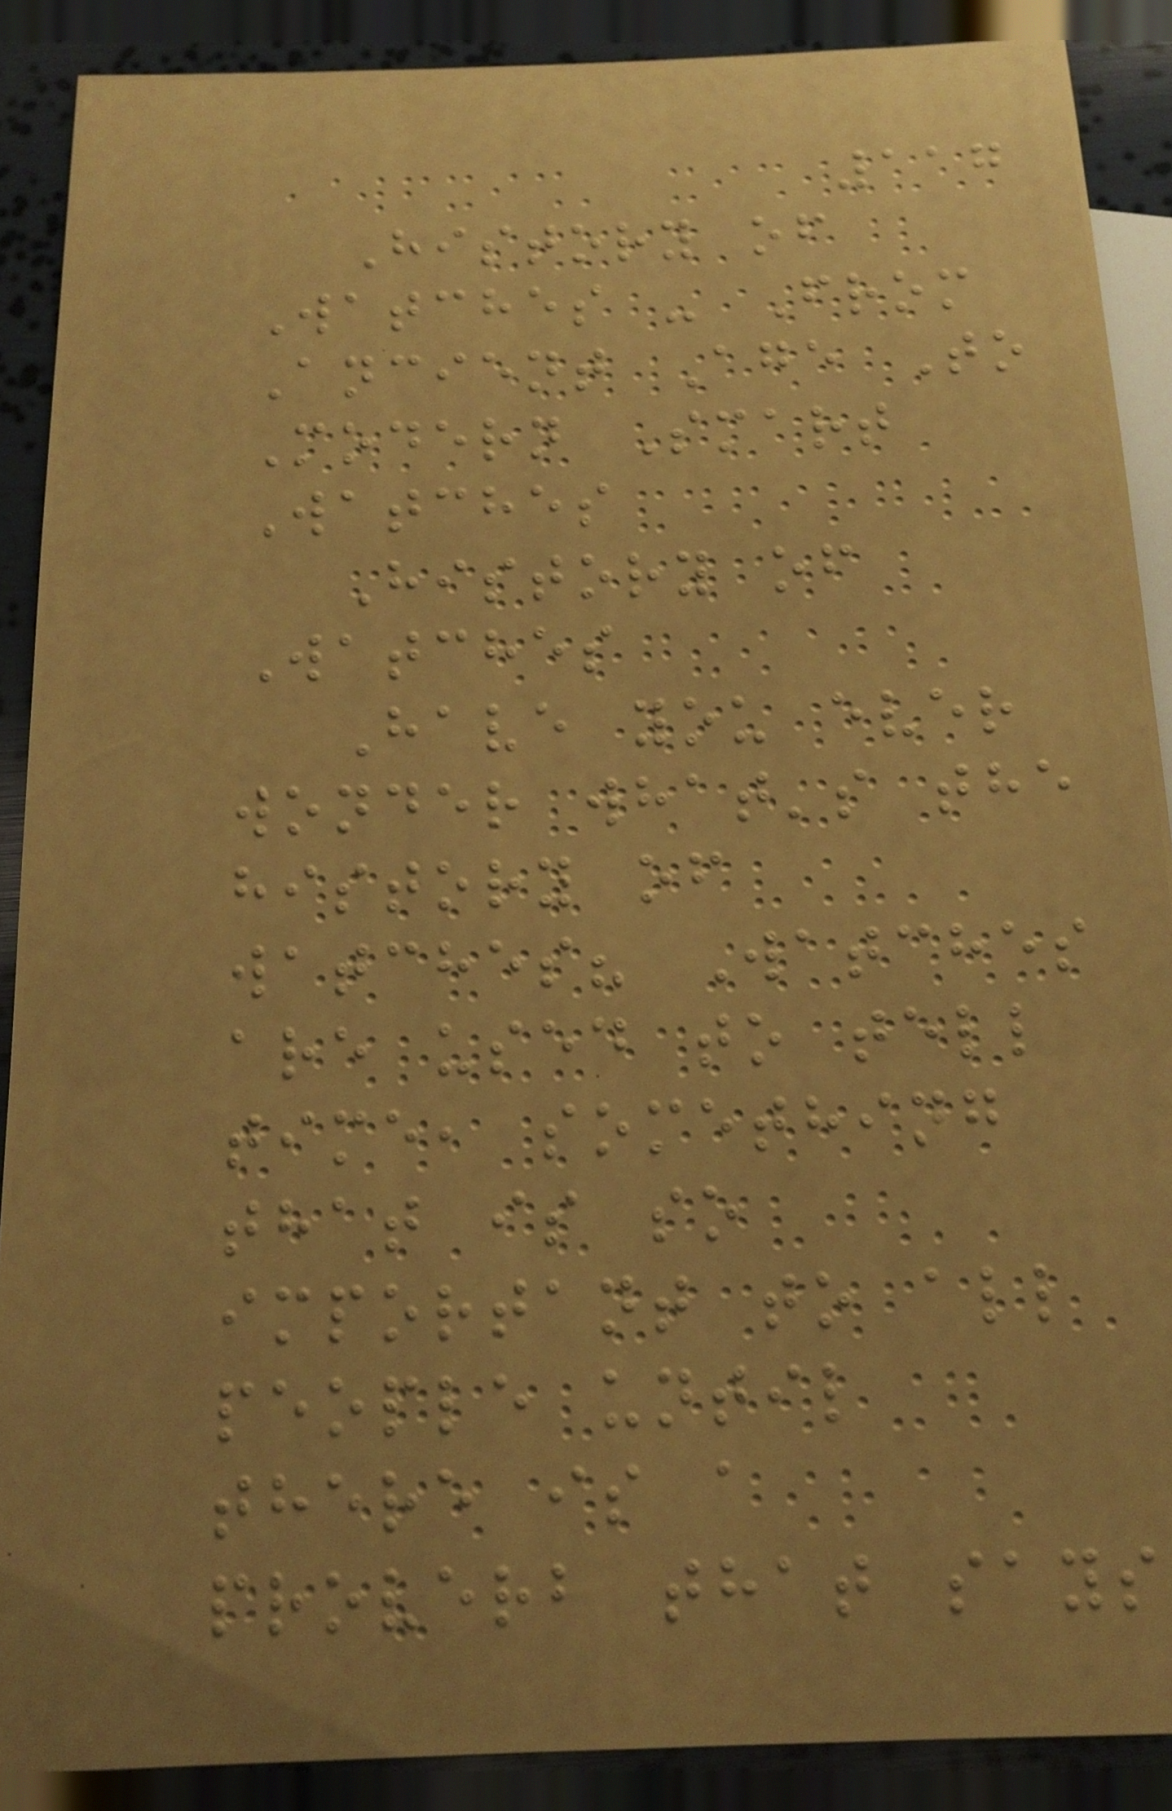117
History of
Watches - From
Ancient Age To
Modern Smart
Watches
History of
Watches
Have you ever
wonder what's the
history of
watches? Watches
are used to tell
time, something
that is so
important to all
people until
there is a
proverb that says
